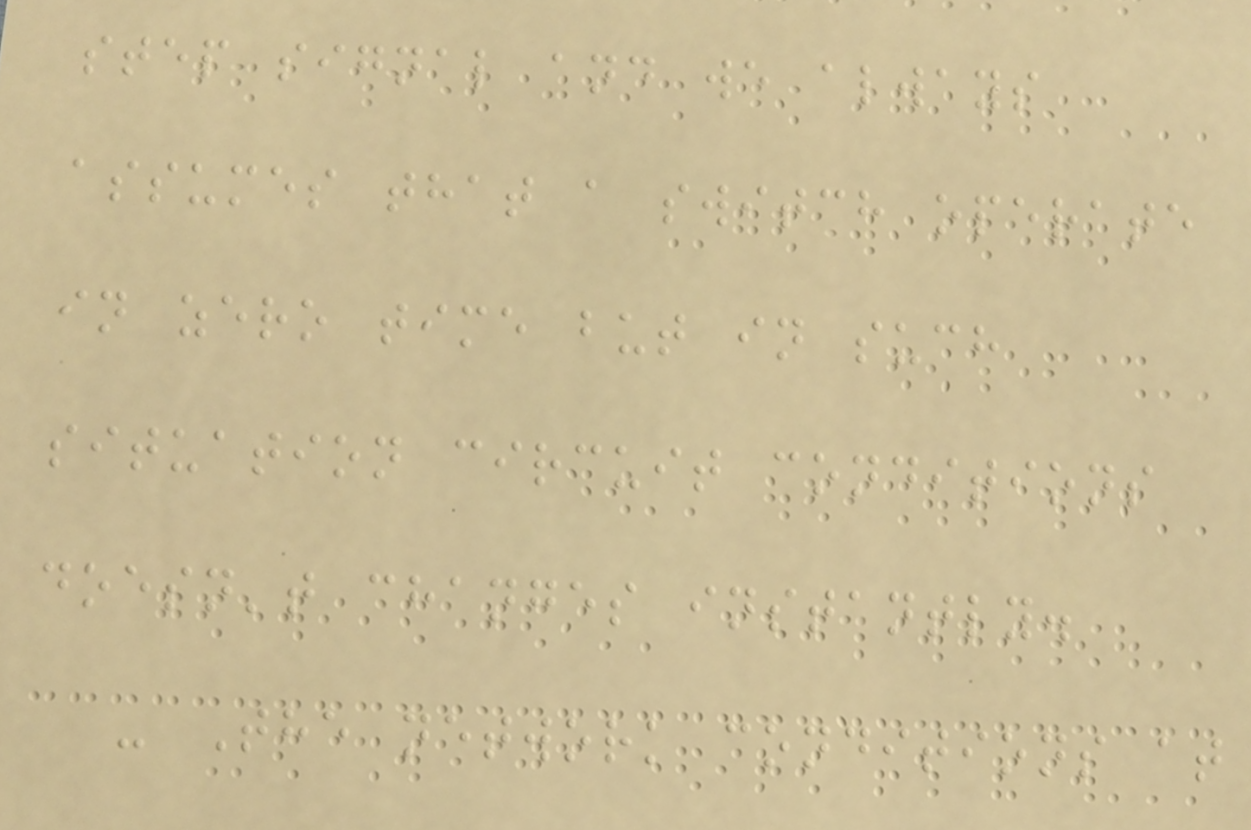step signal and we always
assumes that a switch operate
in zero time but in such
situation circuit conditions
doesn't changes instantly.
- The network conditions at
